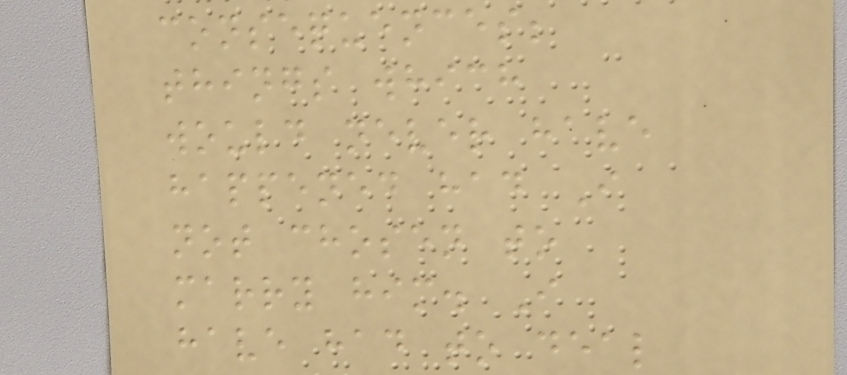consequences;
things which
would never have
happened had I
not chosen to
marry him. I
have had to deal
